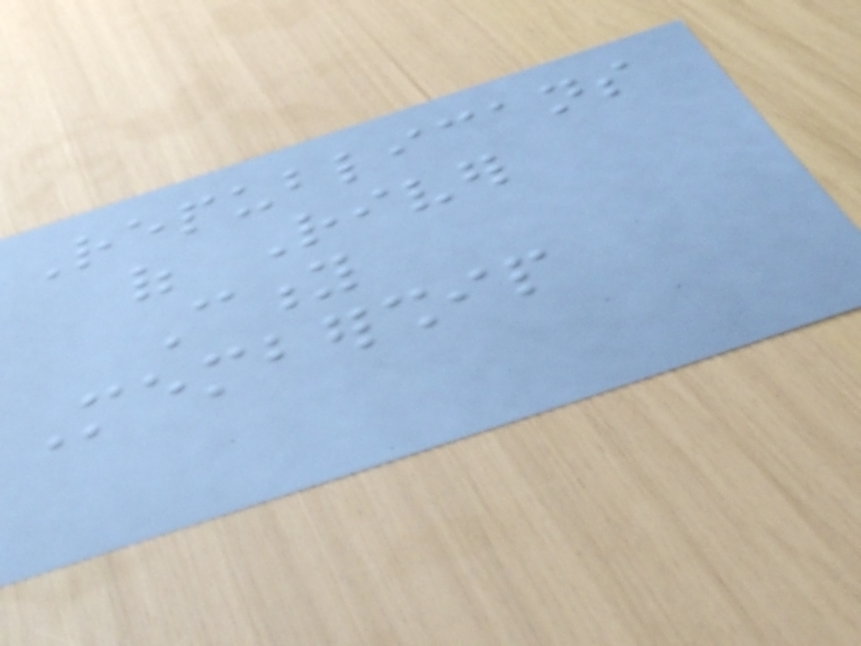Republicans
of River
City
Membership
